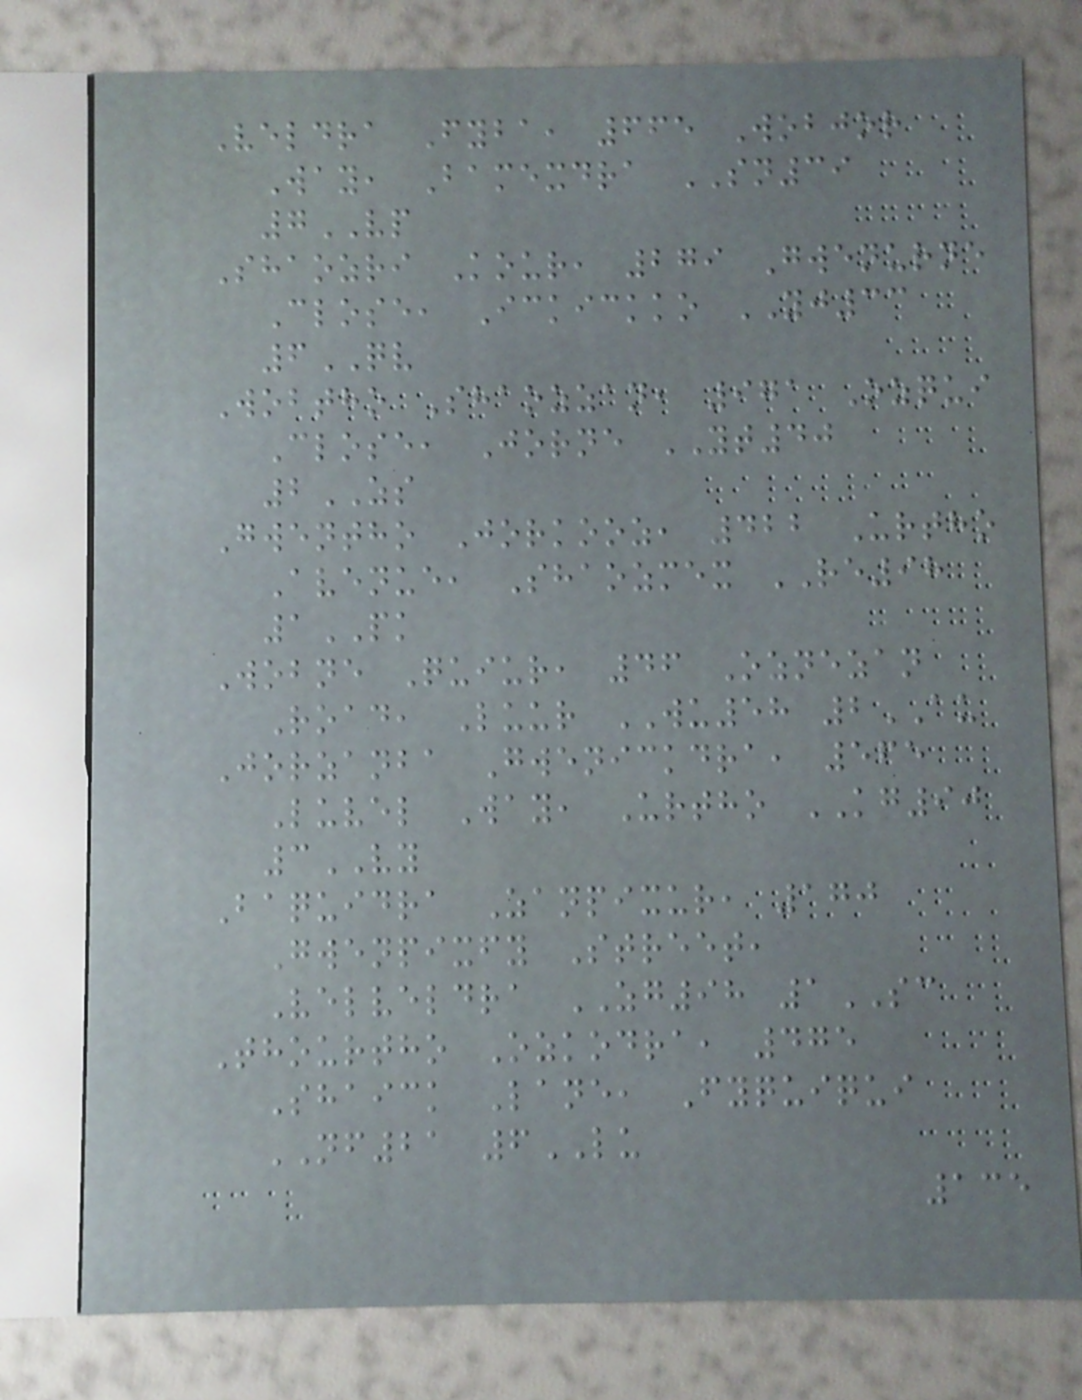Veldra Fyba, 665 Wobjor
Way, Bamexdra SN39
7VP
Shaozri Kour, 279 Gwenurne
Close, Ickickko YJ33
6QV
Wobtho Shaozzan, 971 Ozqui
Close, Jorne YT40
2ZS
Gwentho Jorkooz, 422 Urtho
Avenue, Shaozmex RE98
1PK
Wobne Quiur, 46 Oznezan
Road, Luur WU58 2AU
Jorzanba Gwenickdra, 565
Luvel Way, Urtho KG90
3VY
Baquidra Zanpixur, 170
Gwenpixfy Street,
Velveldra ZG98 1SC
Thourtho Ozkodra, 475
Shaick Lane, Fyquiqui
NF21 6LU
135
